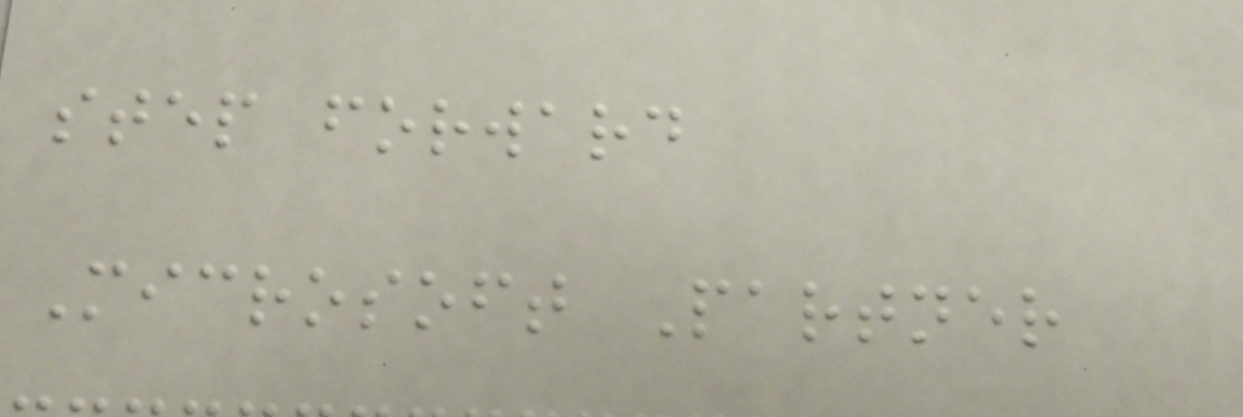step forward
Microsoft Partner
